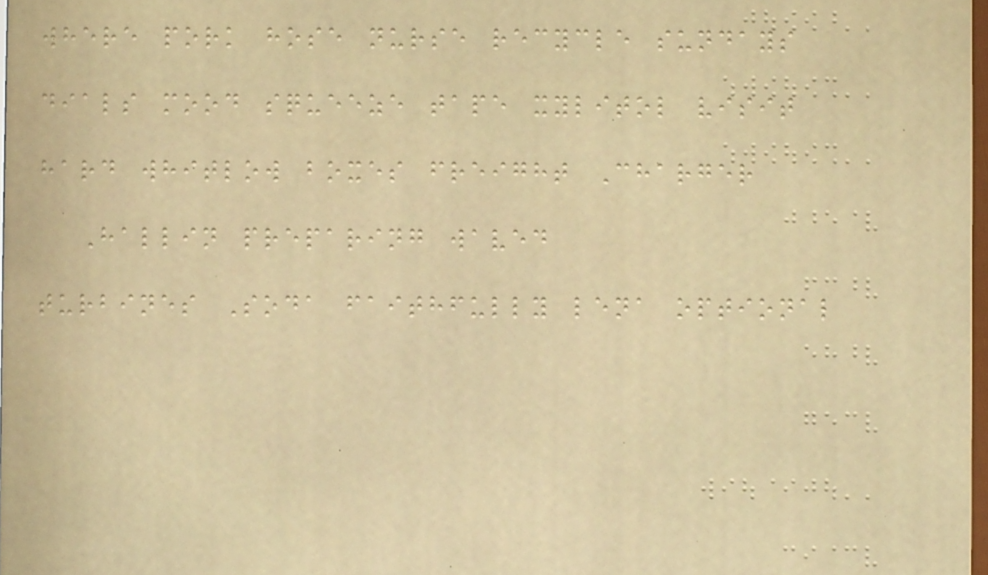where pork hose nurse recycle sundays
dials mood squeeze tape xylitol visit
hard whitlow boxes freight Charger
Hallin preparing waved
turbines Soda faithfully lena optional
